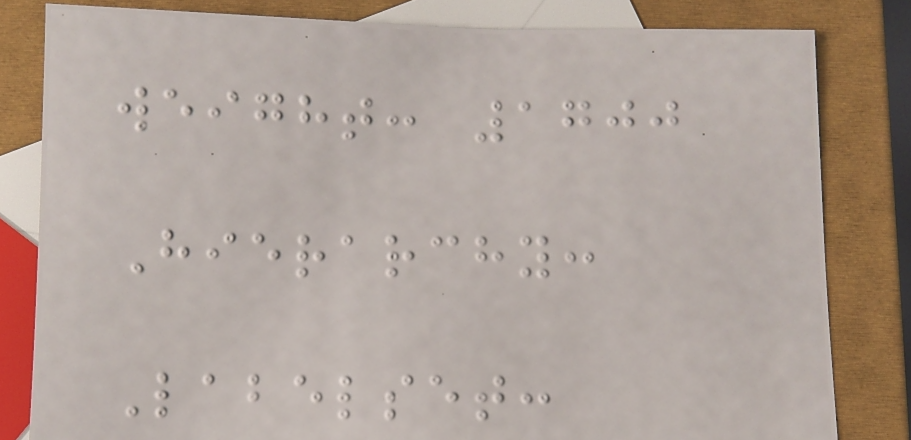weight: 1700
Hierarchy:
Labelset:
